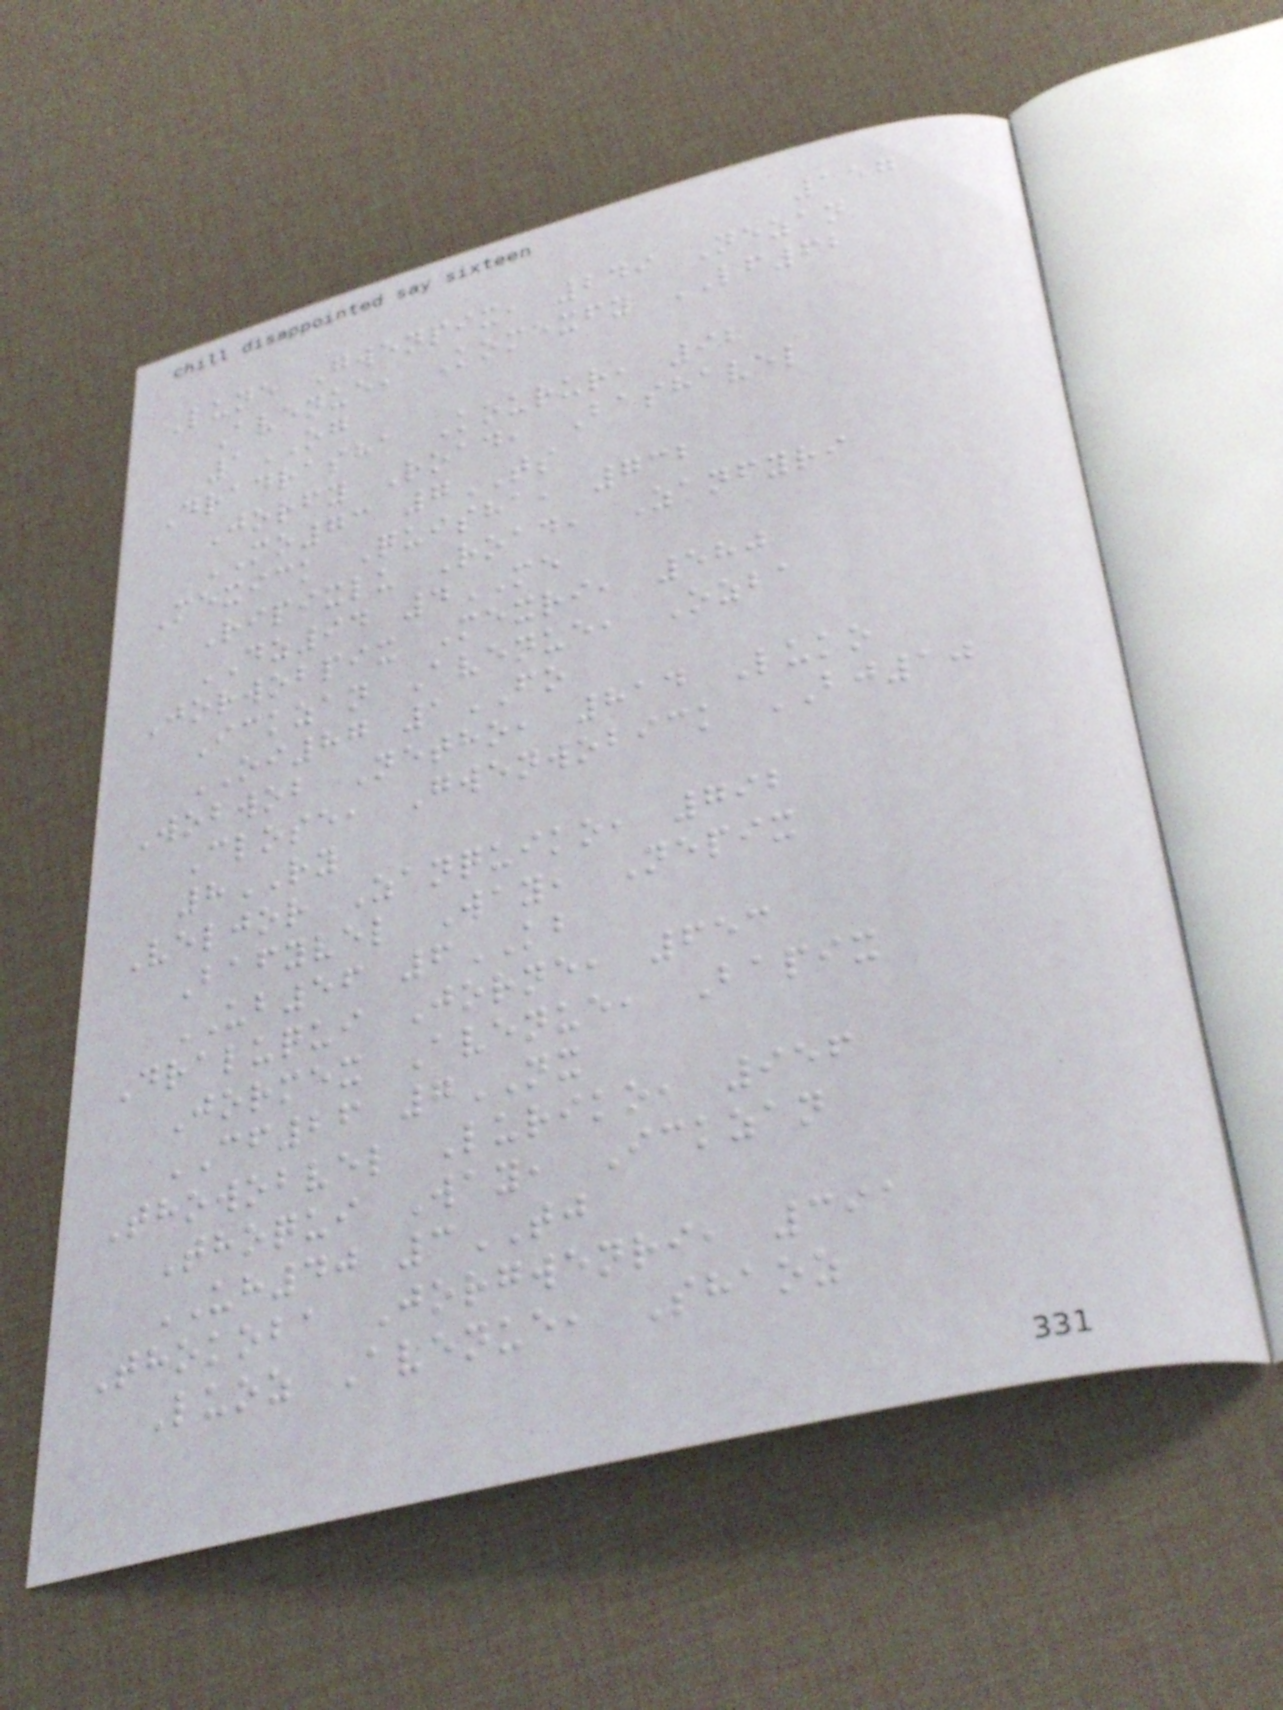157
Lune Gwenpix, 249 Nezan
Avenue, Komexfy LF62
1OG
Dradrasha Kourur, 92
Jorfy Road, Bashavel
MO73 7TS
Mexick Quisha, 732
Ripixlu Road, Zanfyri
DZ94 4ME
Jorwobpix Mexri, 580
Ickzan Avenue, Ozba
OI87 1FO
Wobwob Netho, 814 Luko
Close, Gwenwobick BJ10
8RY
Veljor Zanquiko, 792
Bafyvel Way, Nepix
UB56 6KB
Draluqui Jorne, 653
Jormex Avenue, Bapix
CF26 7NX
Thowobvel Luriko, 956
Thoqui Way, Ickzan
UH40 3TJ
Thokoba Jorgwenri, 391
Luoz Avenue, Shaoz
